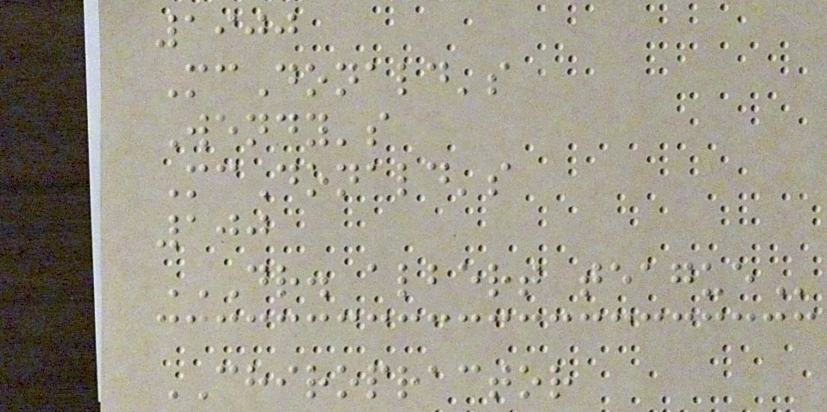1900
McDonald's
Wendy's
McDonald's
100
DR. ALBERT TEAGUE
CHIROPRACTOR
